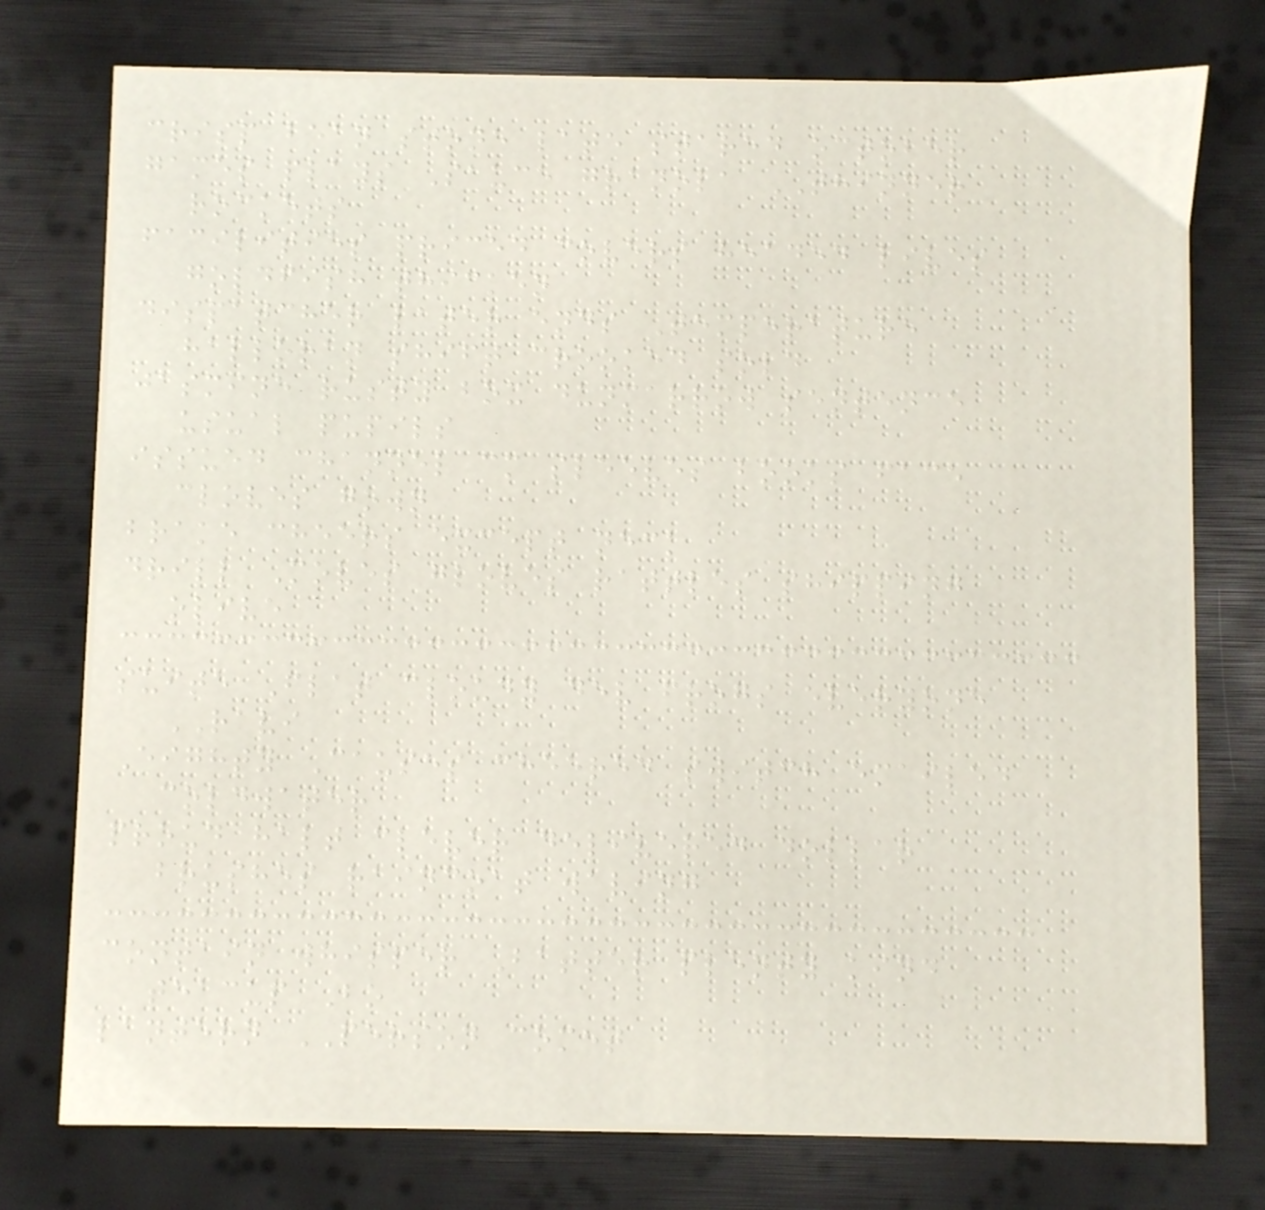crisp bean stone late stared october
games plays Sauce granola THINNER
rockets
facilities priced covers headed lives
goldfish thicken
dispatcher later ends Temperature
halloran shift crooked sold
jasmine rusty box dunmarrow sentence
usual pupils
issued channel cm sleeves books face
cloves gown
brake cheers except neck
drill Moves gloves rattles shipping
olive
suite Flat cloudy dev frogs everyone
RAVI
Eighty Causes cheered switch emailed
coldwater
proud halt clever delivered dollar
brushes raincoat waving
contain whisper Batter plenty kind
teacup Bo
lantern PERSON comet
